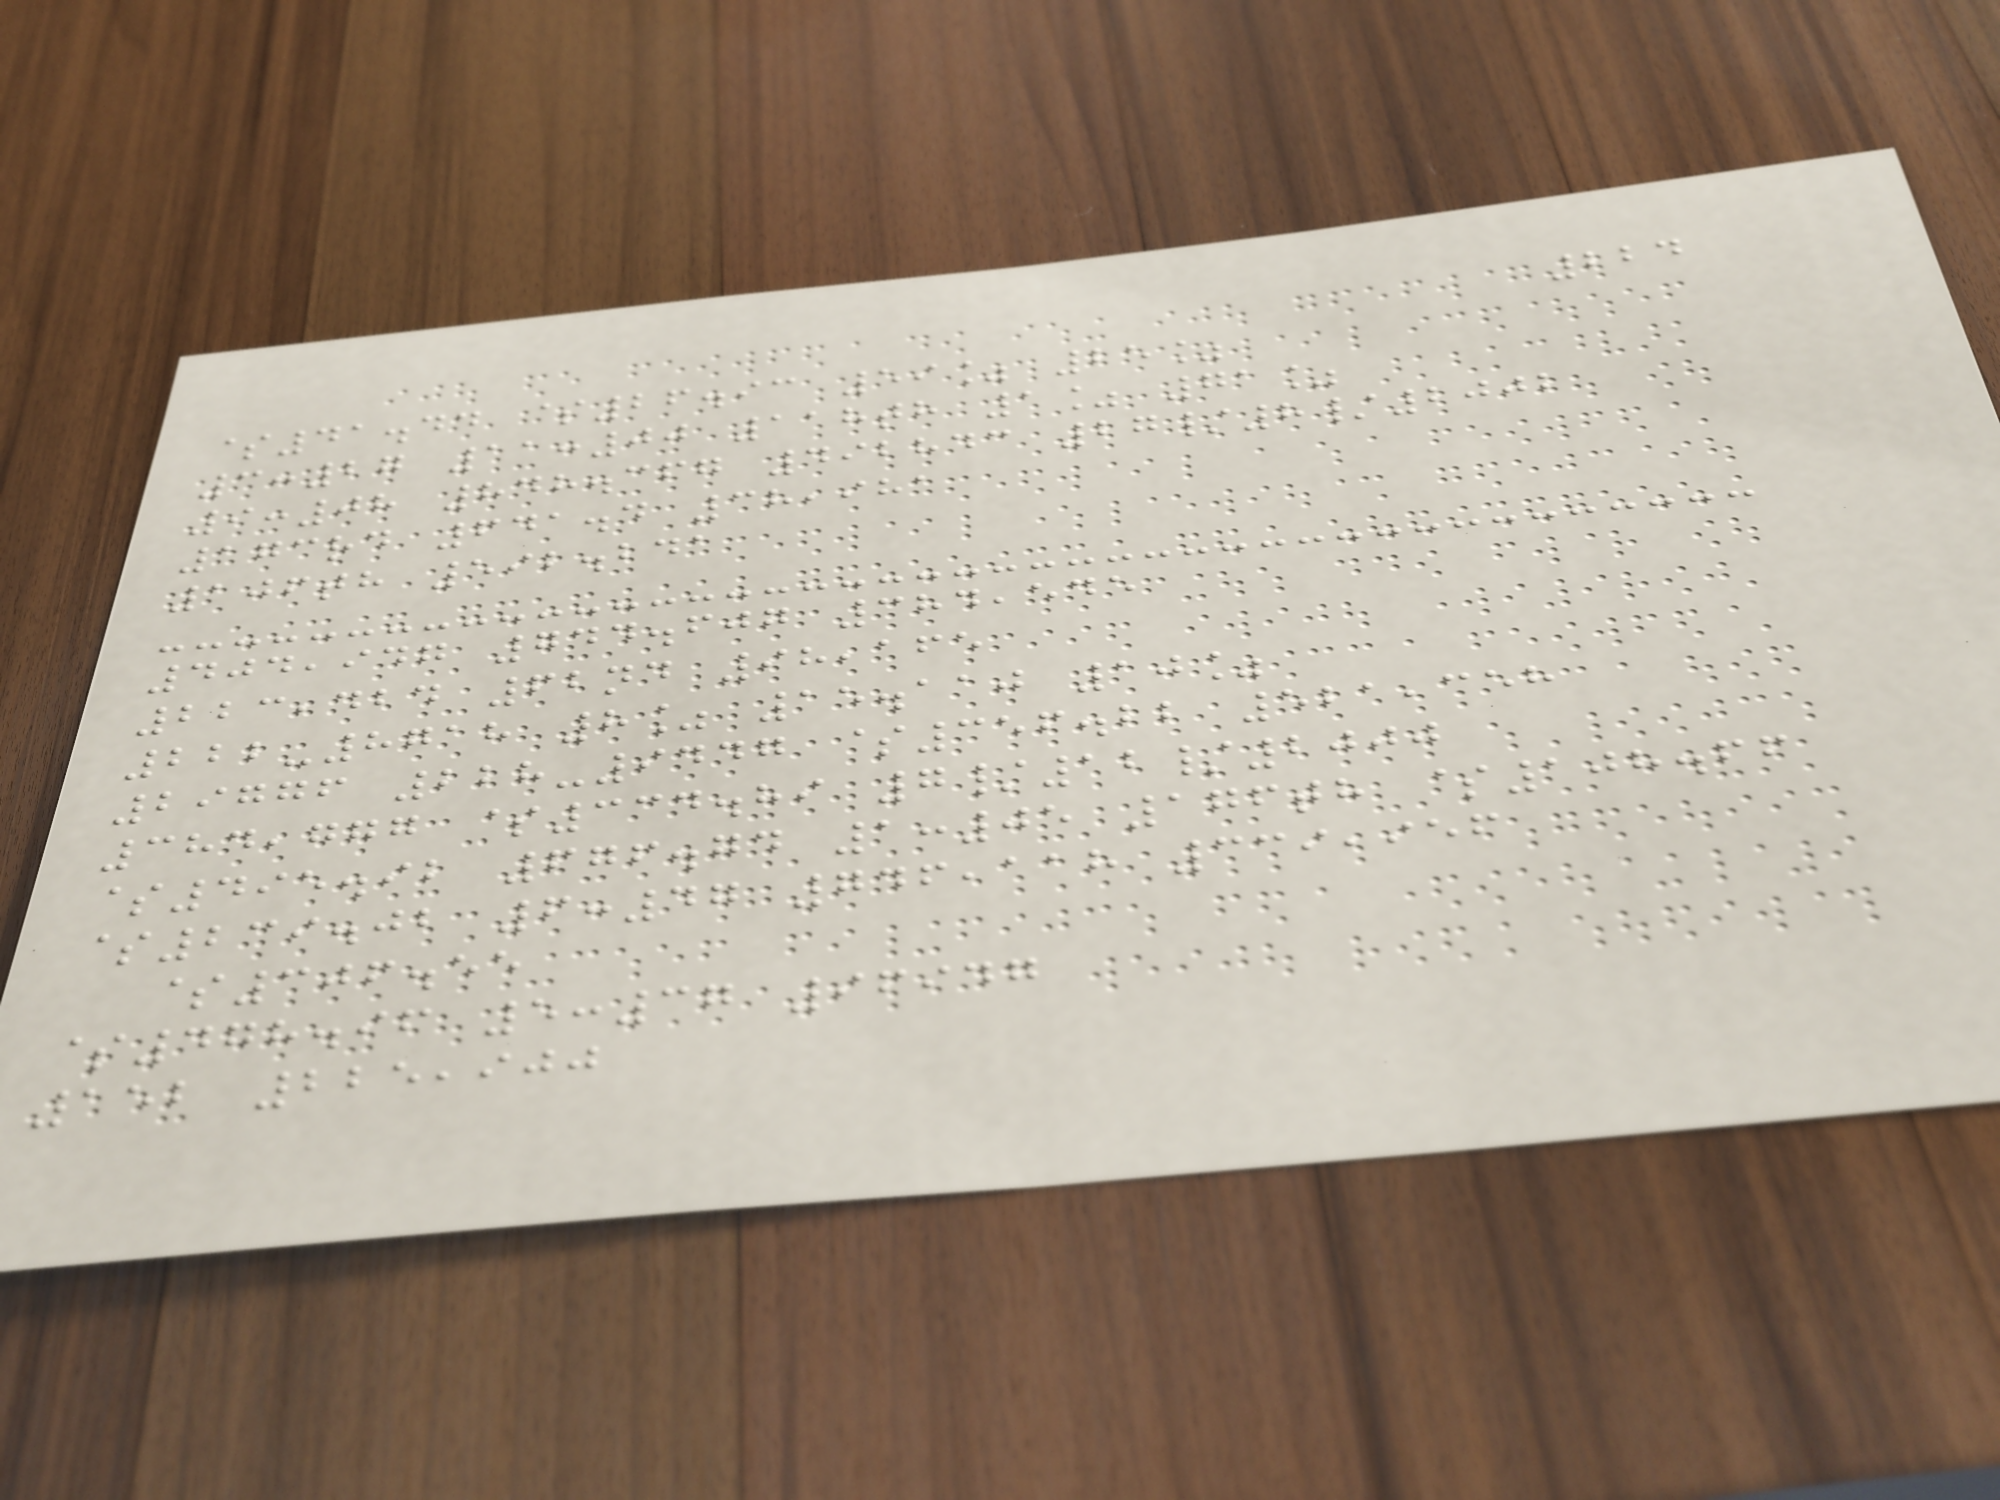224
$41.44 $26.93 59% 25%
3:27 11:00 118th 1% 71%
9:08 848.367 492843 27/8/2002
173rd 641.4 38,981
106th 592.241
404,947 744.607 384,545
223,424 62nd 98,165
222-8718 8% 15.110 10%
29776 228-9447 $356.22 521,358
384,777 $334.89 7/12/2000
$495.92 676.74 1:05 176th $108.66
$239.02 6:47 746,118 339,956
$306.55
$478.96 5:37 96947
152 225,900
